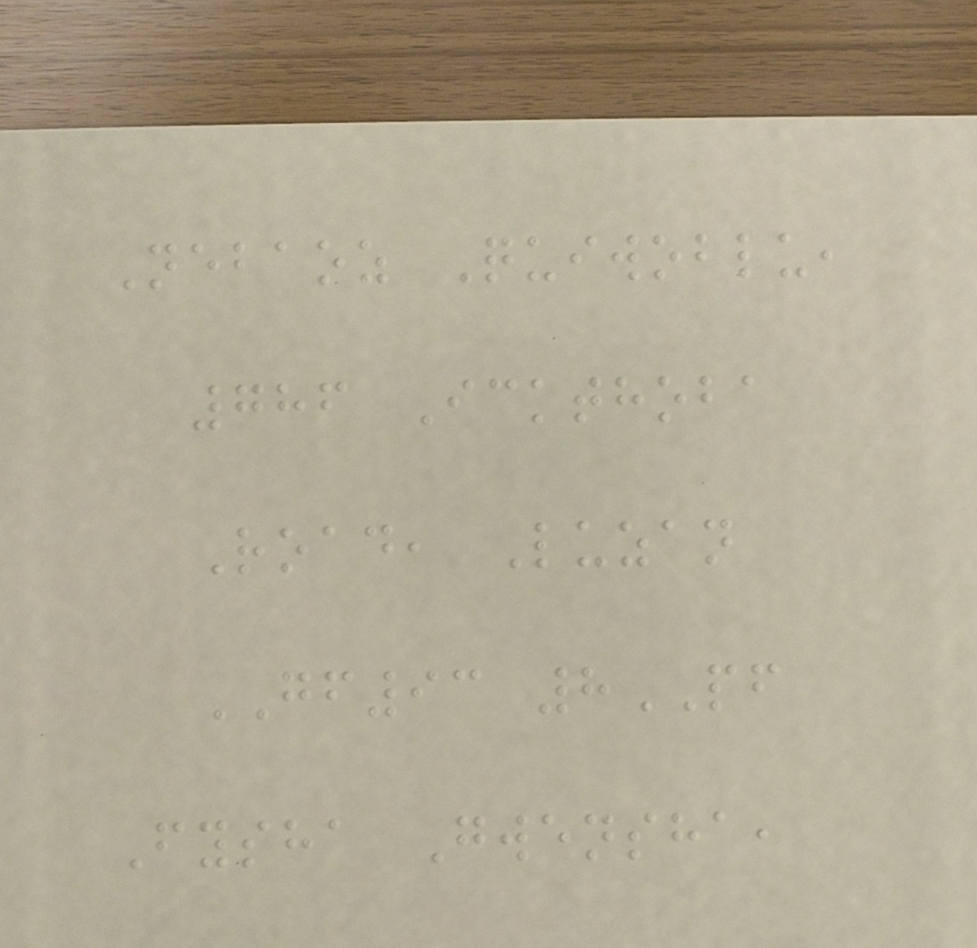Nebaoz Quiwoblu,
786 Ickthoba
Road, Luzan
GF93 8PF
Fysha Gwensha,
